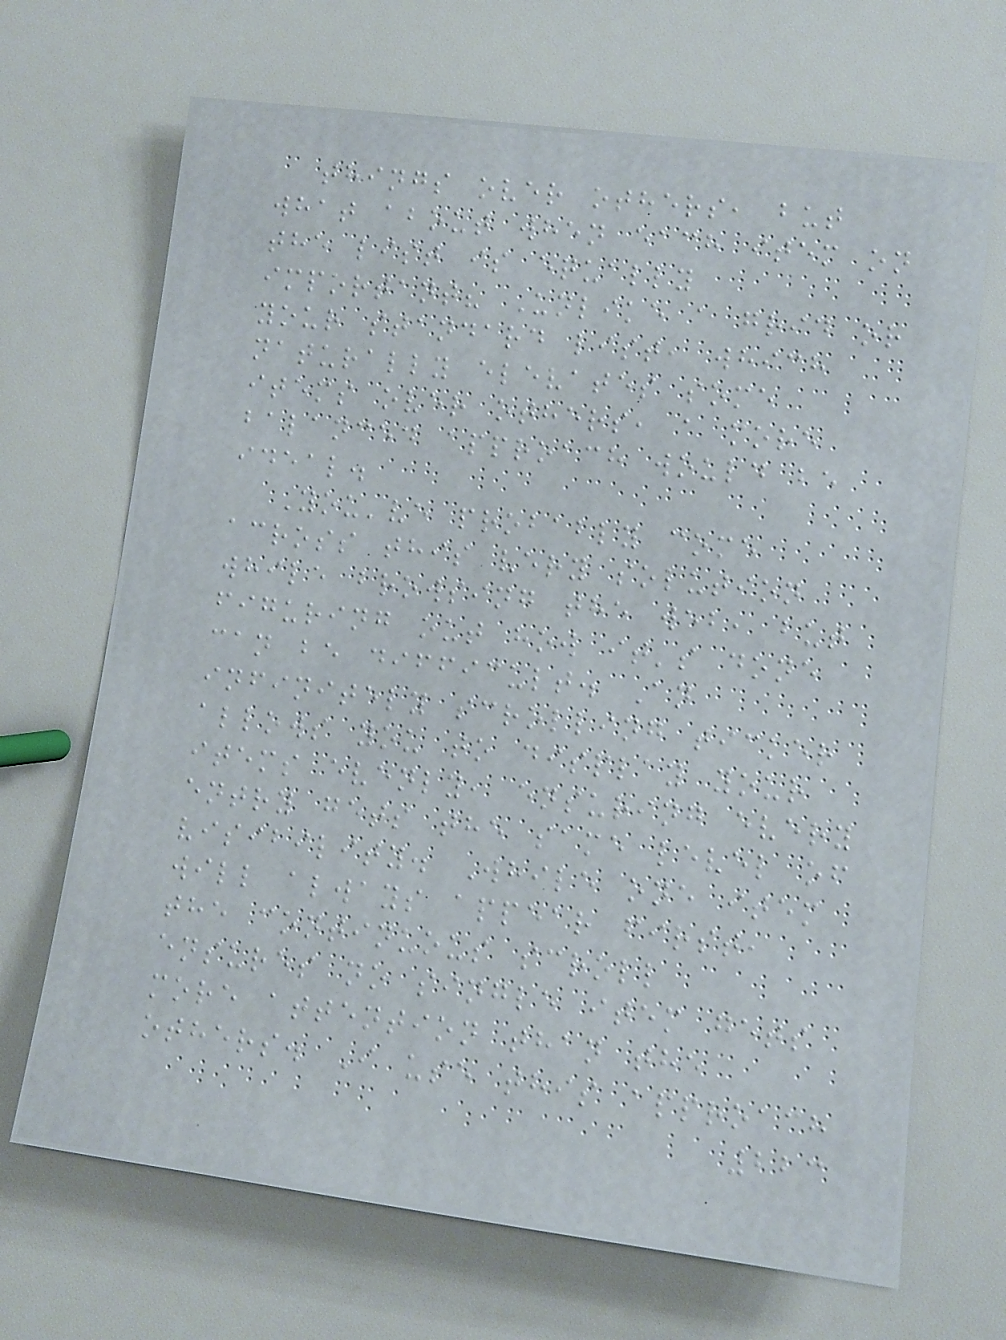things over others, but
what about when each item on
the list is equally
important? Unlike a grid or
your standard list, which
naturally elevates some
items over others, a more
balanced approach would be
ideal.
You've probably come
across this very solution
while browsing the web, but
figuring out how it's done
can be difficult. An
infinitely scrolling ticker
allows you to display your
items evenly, ensuring every
entry gets the same level of
visibility. While one item
will always appear first,
the continuous scroll
ensures no single item gets
more attention than the
others. I use this approach
223
